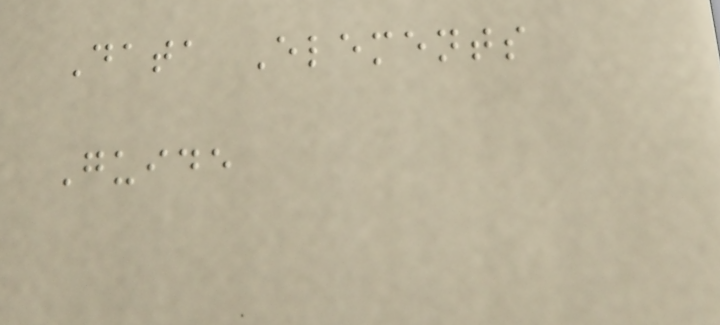Data Elements
Guide
